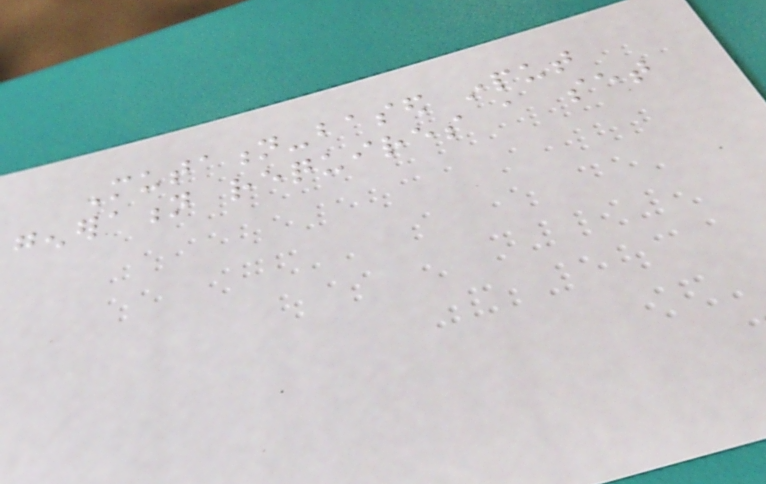Mutation-based input
generation requires a set
